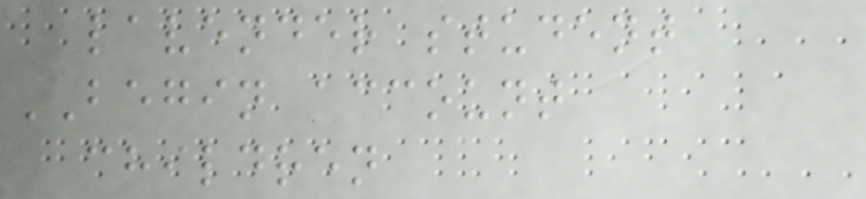lavender student
BEGIN account
children
